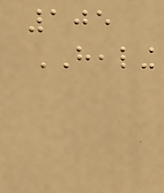105
HEALING
